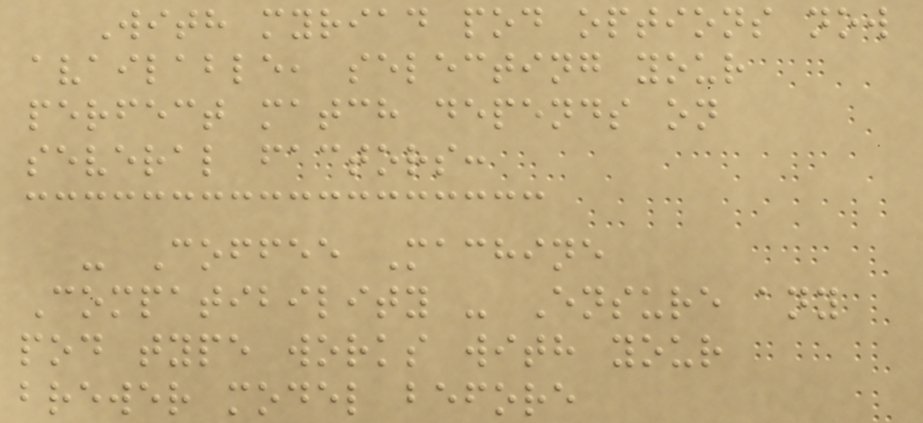With myriad pod options now
available, selecting your
perfect match depends on
several factors:
- Coffee Machine
Compatibility - Ensure any
pod type works with your
brewer model before
